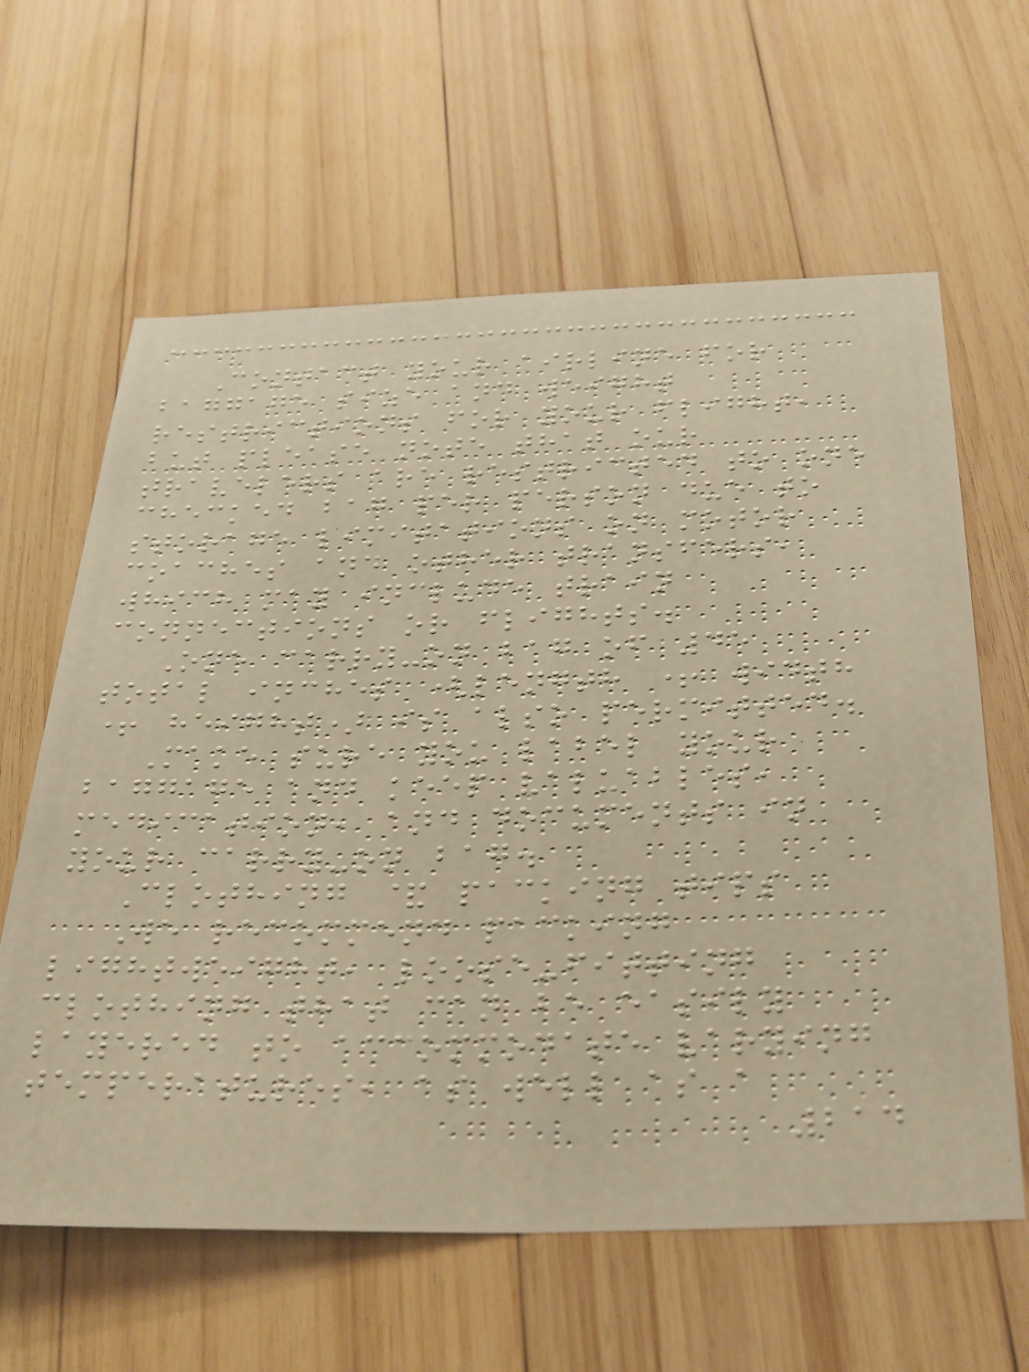Contact your airline for
baggage size and weight
restrictions for your flight,
but please note that our
travelers are restricted to one
checked bag per person due to
storage limitations on motor
coaches and other transfers,
which may include train
connections or flights.
One carry-on bag of 45
total inches (length + width
+ height) is also permitted.
Make sure you label your
baggage and keep valuables,
medication, and documents in
your carry-on bag.
Clothing & packing tips
We recommend packing
lightweight, loose-fitting
clothing that can be easily
layered to accommodate varying
temperatures, as well as a
214
